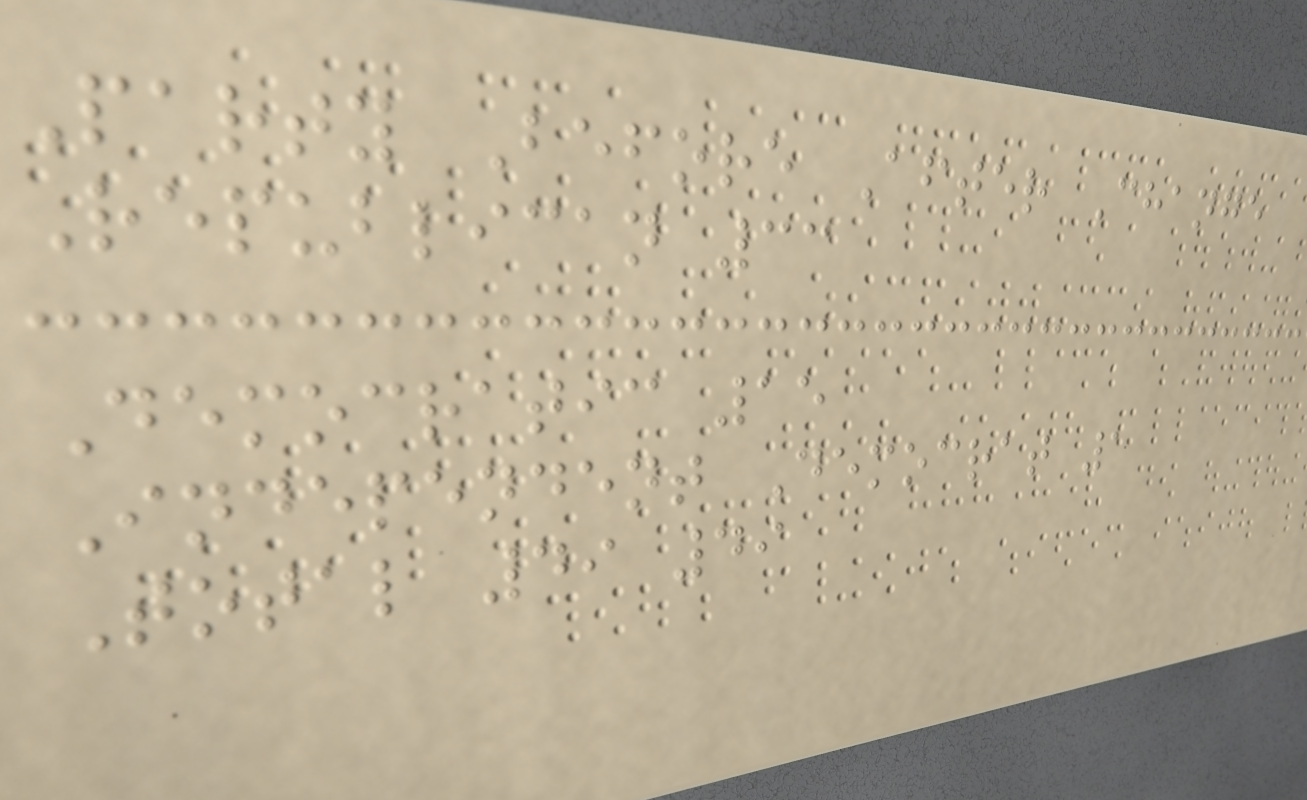Party Before After Change
Republican 33
Democratic 15
Independent Democrat 1
Total 49 49
